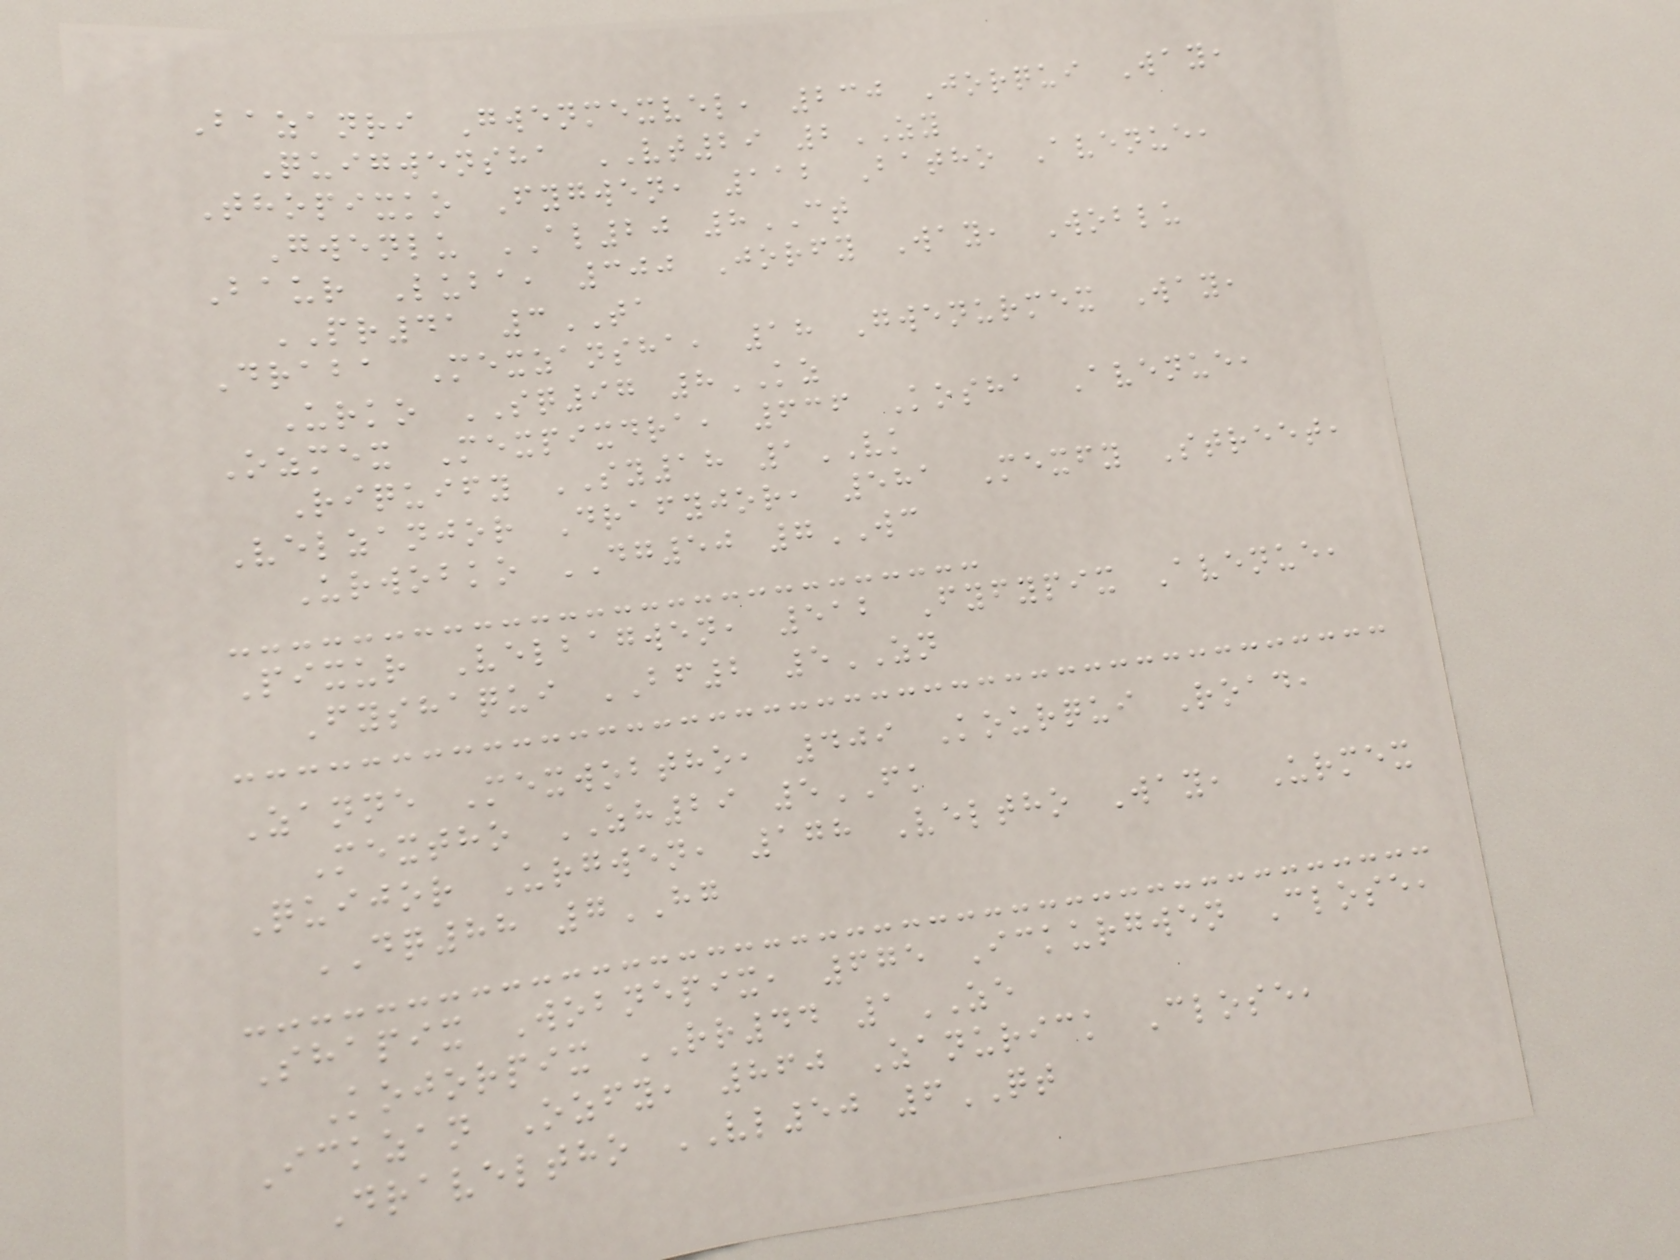Bazanri Gwenmexvel, 230 Jorqui Way,
Quigwensha VT29 2ZY
Thopixko Fygwen, 112 Batho Avenue,
Gwenlu AL20 8CT
Baur Luba, 300 Jorfy Way, Woblu
PR41 3TA
Draba Mexzansha, 18 Gwenurmex Way,
Urko SQ97 8KZ
Ozmex Mexpixdra, 636 Kosha Avenue,
Riquify SY18 1VK
Velzanjor Drafyjor, 581 Mexfy Street,
Urwobko DG50 7WC
Pixur Velbagwen, 512 Fyfypix Avenue,
Fyshaqui BF2 5ZN
Zanne Mexwobtho, 409 Kourqui Road,
Mextho ZH29 5FK
Quijor Urgwen, 178 Veltho Way, Urmex
DQ88 7HG
Shapix Wobnepix, 675 Ickurgwen Close,
Kojorpix RR44 1ZE
Ickzan Ozfy, 860 Zanurick Close,
Draveltho VL50 6QT
